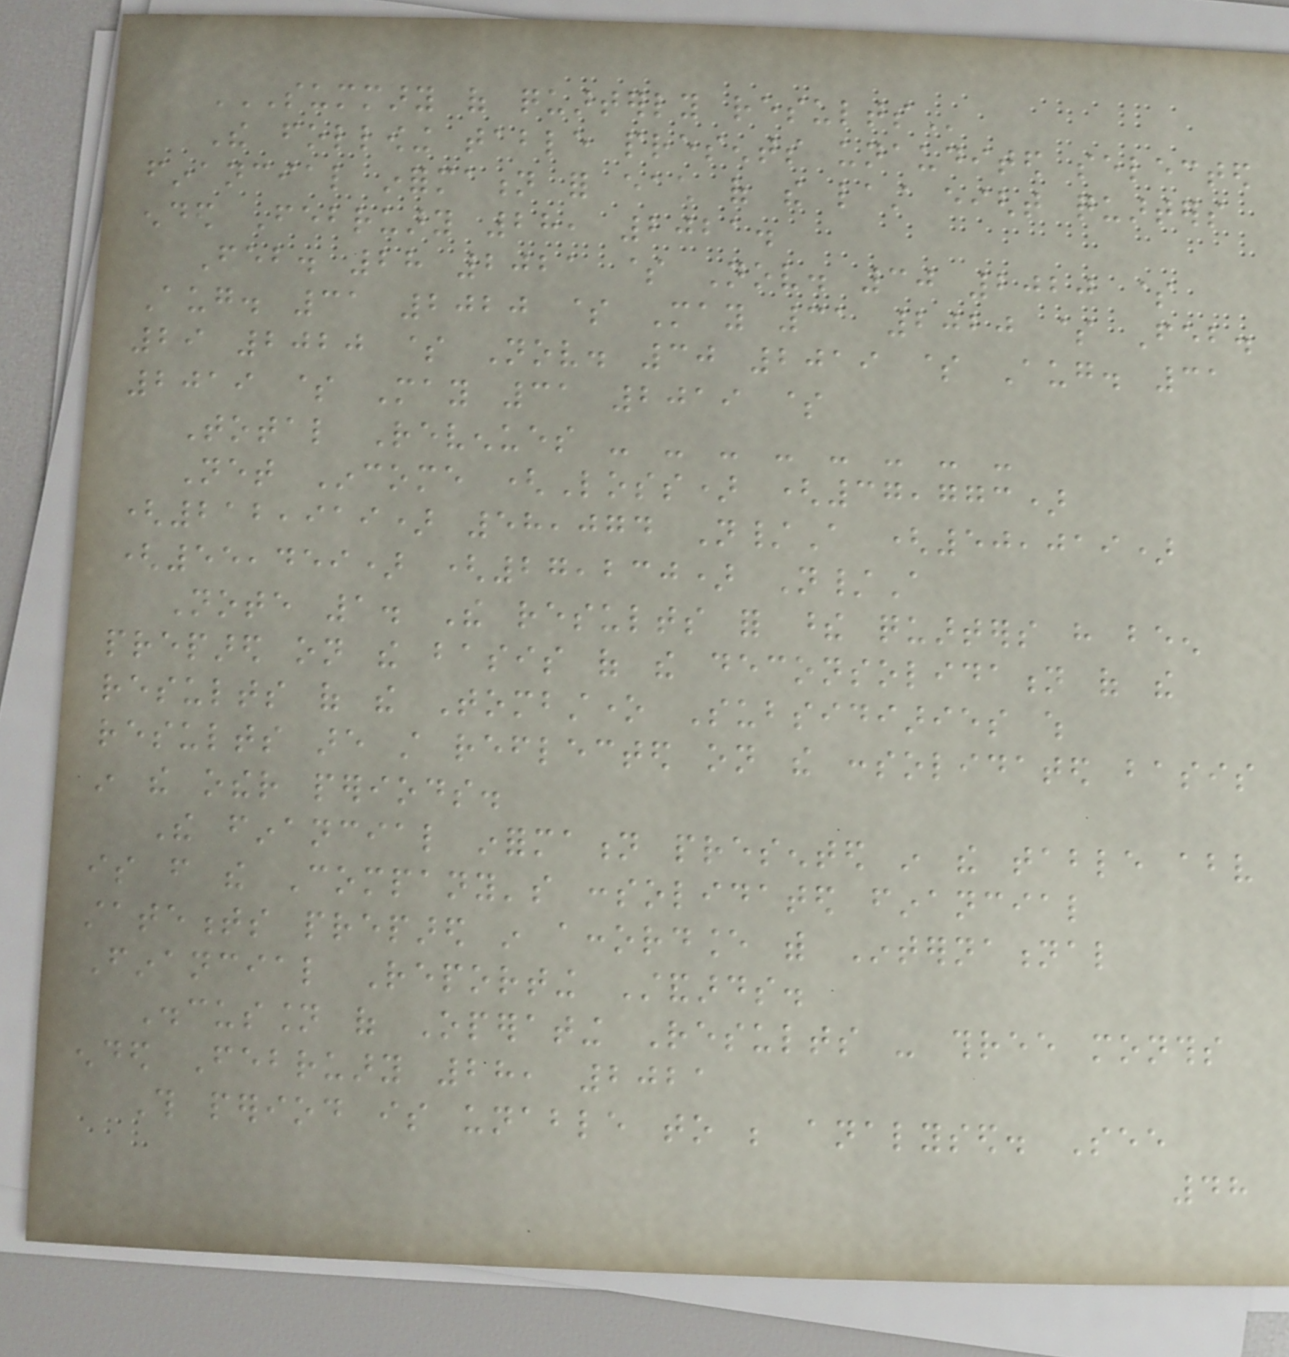SUMMARY OF QUARTERLY RESULTS
The following table presents unaudited selected
financial information for each of the last eight quarters
ended February 28, 2021.
Feb. 28 2021 $ Nov. 30 2020 $
Aug. 31 2020 $ May 31 2020 $ Feb.
29 2020 $ Nov. 30 2019 $ Aug. 31
2019 $ May 31 2019 $
Total Revenues - - - - - - - -
Net Income (Loss) (37,773)
(212,919) 58,074 N/A (50,019)
(55,459) (27,230) N/A
Note 1. The results for these quarters have been
prepared on the basis of the deconsolidation of the
results of the Tombstone Subsidiaries which
results are still reflected on the consolidated basis
in the other periods.
The financial information presented in the table above
is from the Company's consolidated financial
statements prepared in accordance with International
Financial Reporting Standards.
Discussion of Operating Results - three months
ended February 28, 2021
This period is unable to be analysed. See
48
